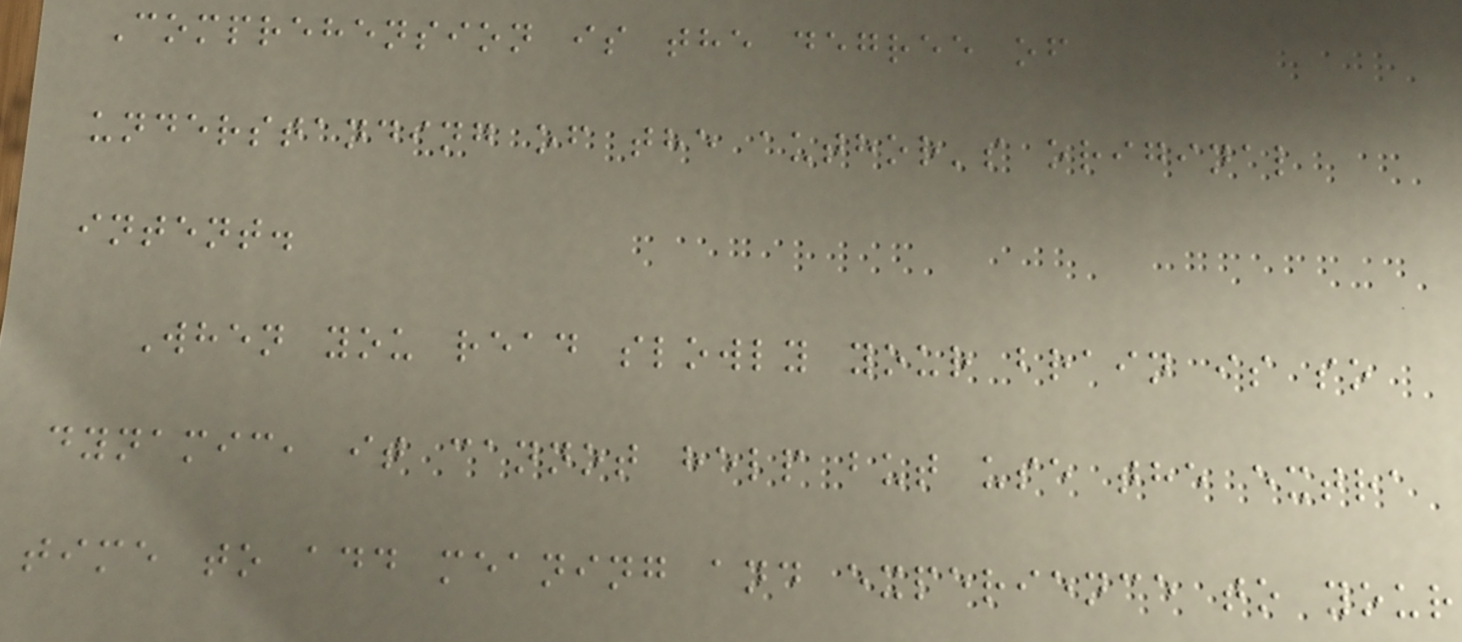Comprehension is the degree of
understanding of the author's original
intent.
When you read slowly your brain is so
dynamic, it cannot help but use the extra
time to add meaning and experience to your
